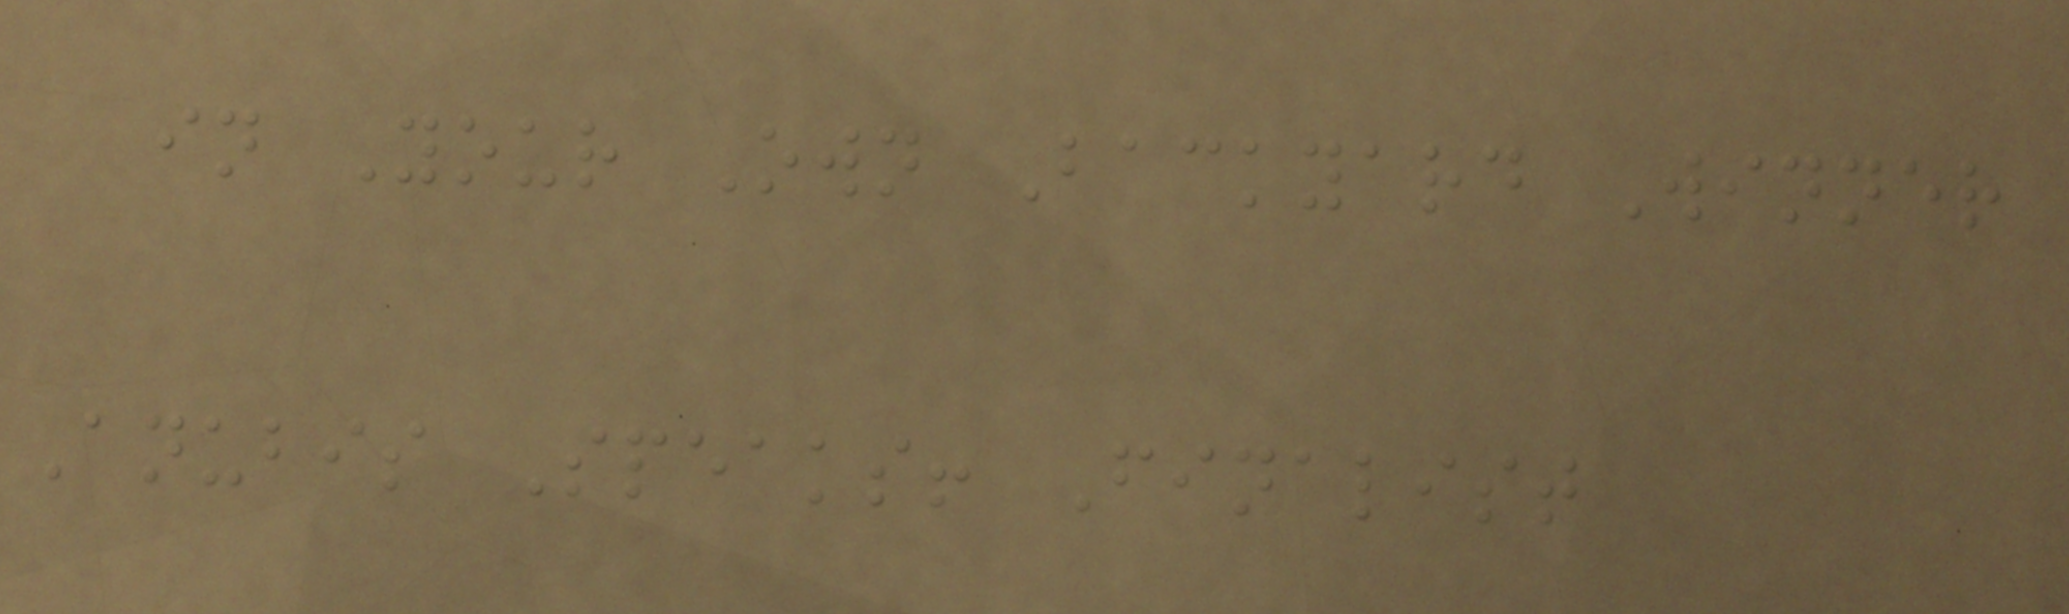in Your Own Backyard Winner
Anubis Speaks! Finalist
